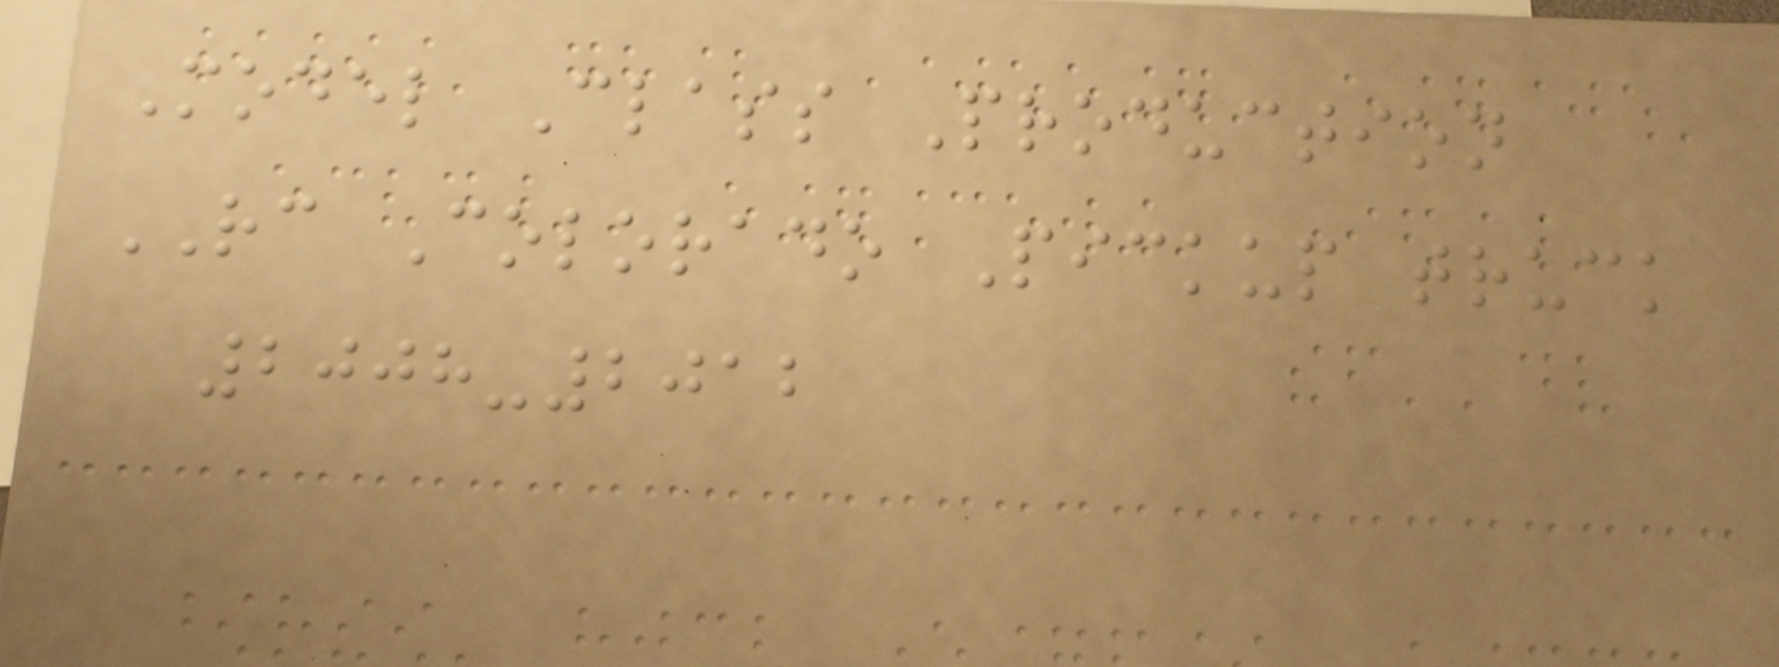Model Class Production
RC Colorado Pickup truck
2008-2012
